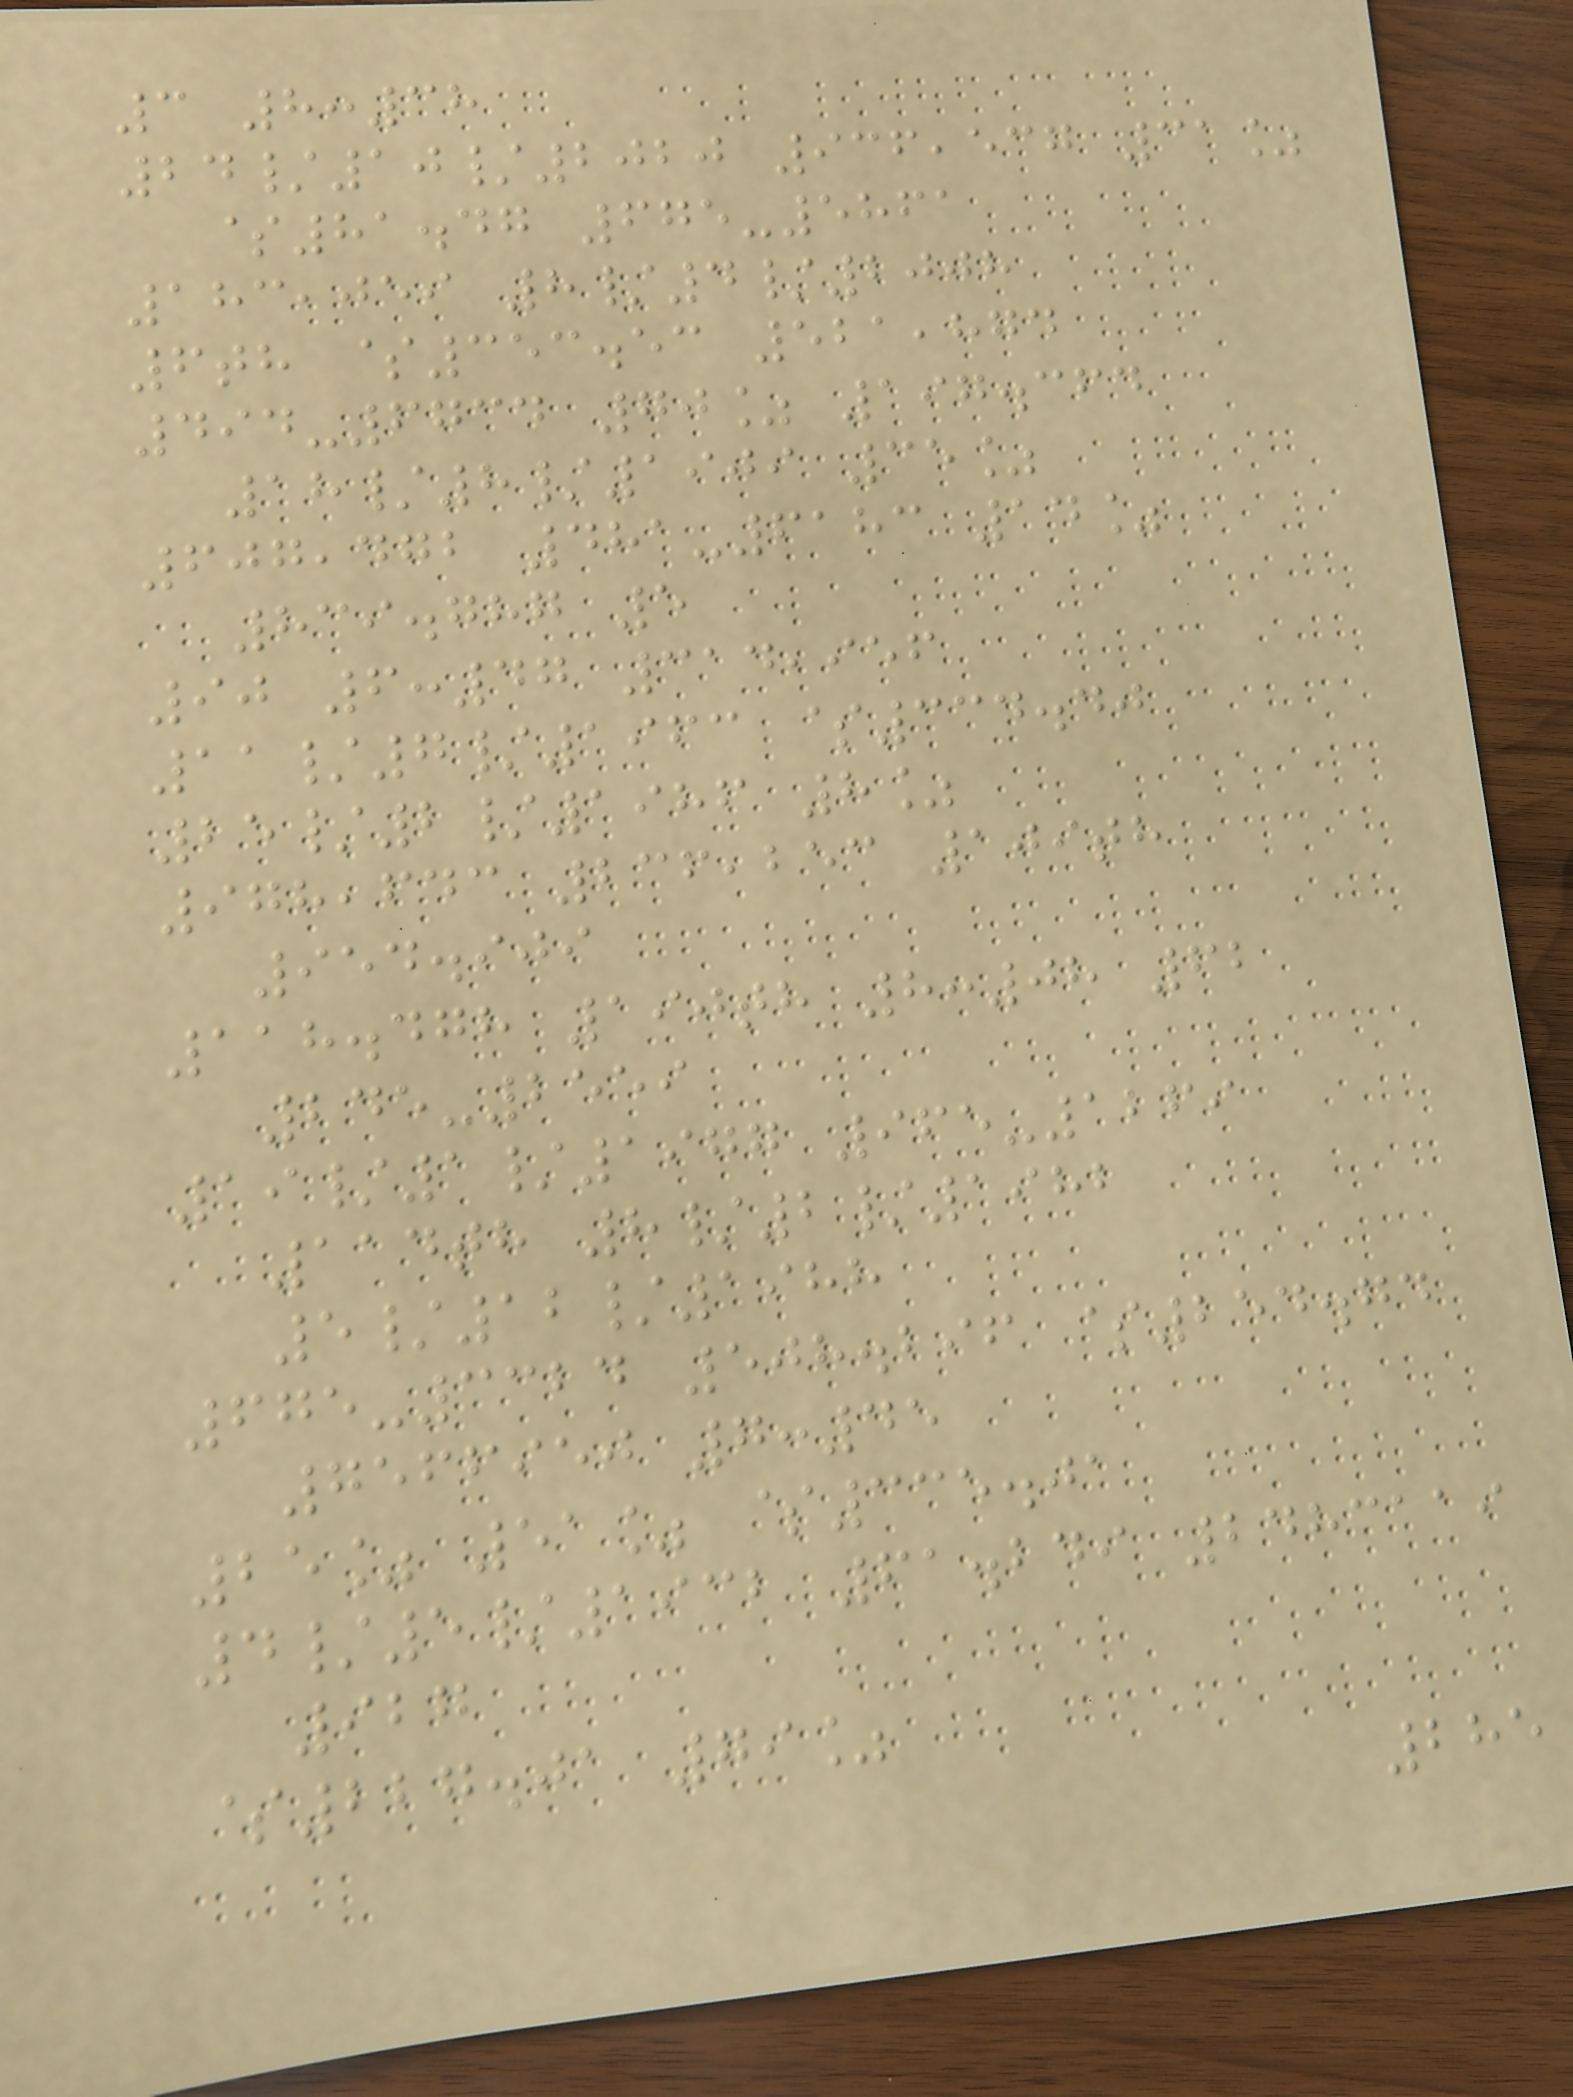3 8:38
24/10/2020 936,537 31%
$81.47 675-5861
183,059 8/4/2008
6th $353.53 521,874
494-6734 70% 197.364
18/8/1909 35%
607,472 481-6183 14%
839.787 5
90 6:47 314,956
11/7/1963 $334.40
25/2/1986 8%
978,643 236,253 109th
954.909
118.478 190th 8:08 62
245-2559
19/1/1977 965-1269
114th 8/2/1982
5/12/1988
675-3324 508.296 $254.74
7566950 7:45
25% 51% $335.01
4/5/1932 61.249 2483119
927
$227.01 79%
285
